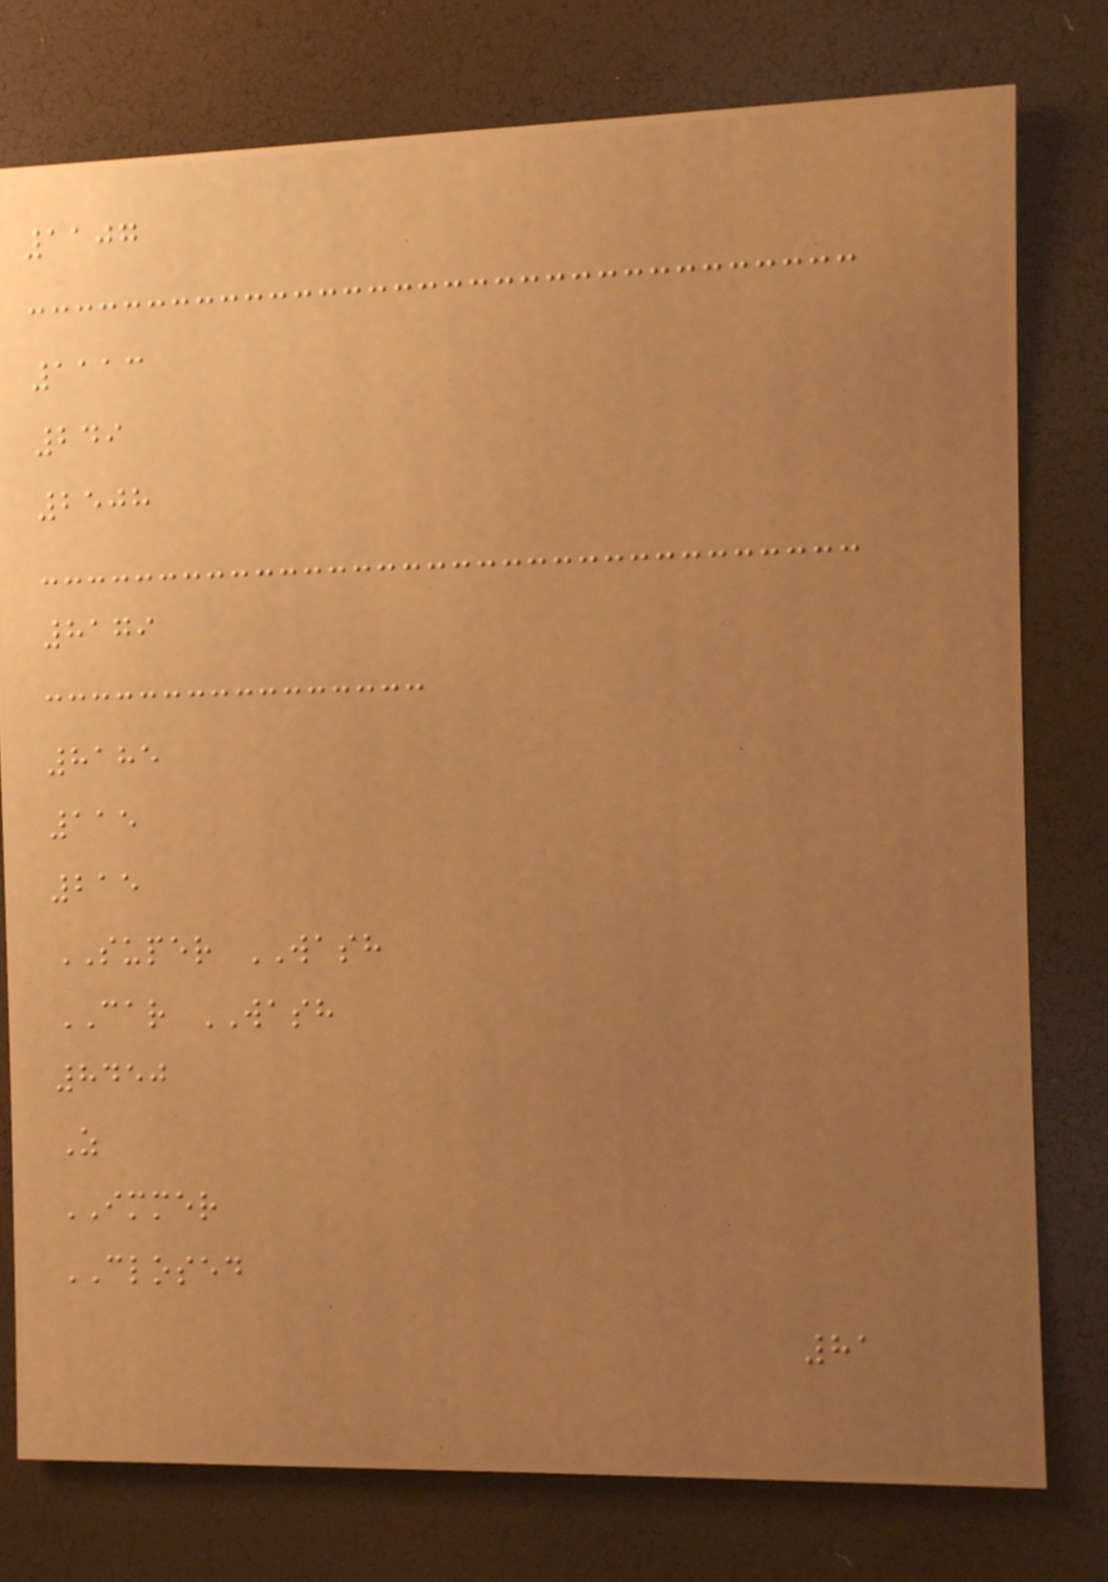1107
1113
249
2508
8179
8185
115
215
SUPER WASH
CAR WASH
8450
Z
IMMER
CLOSED
81
